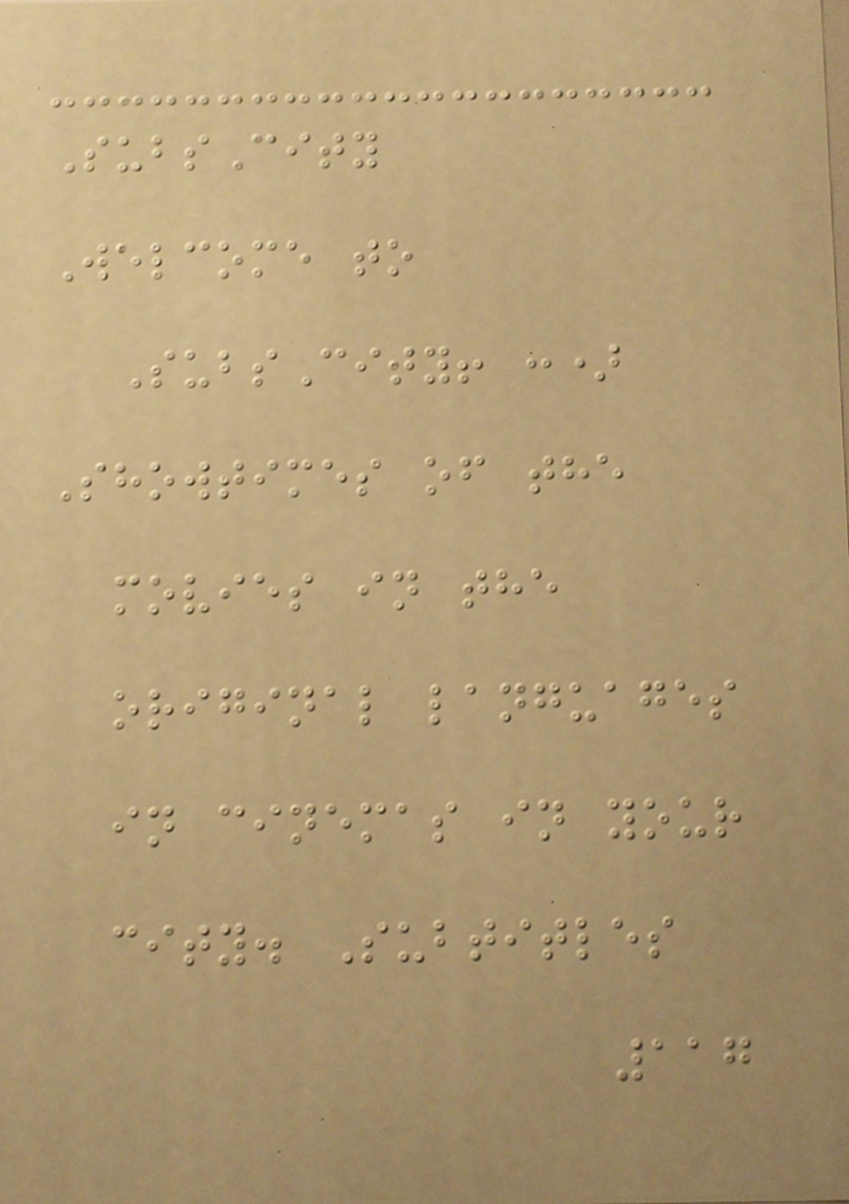SubsCity
Welcome to
SubsCity! :)
Showtimes of the
movies in the
original languages
in cinemas in your
city. Subtitles
117
